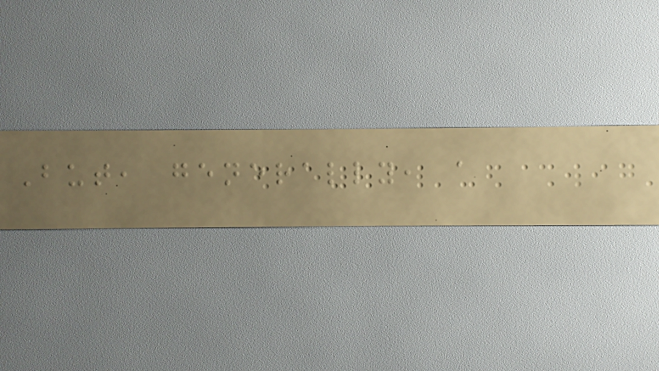But, generally, a
